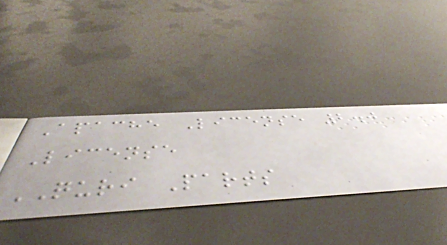Apache License 2.0
License
QURI Parts
